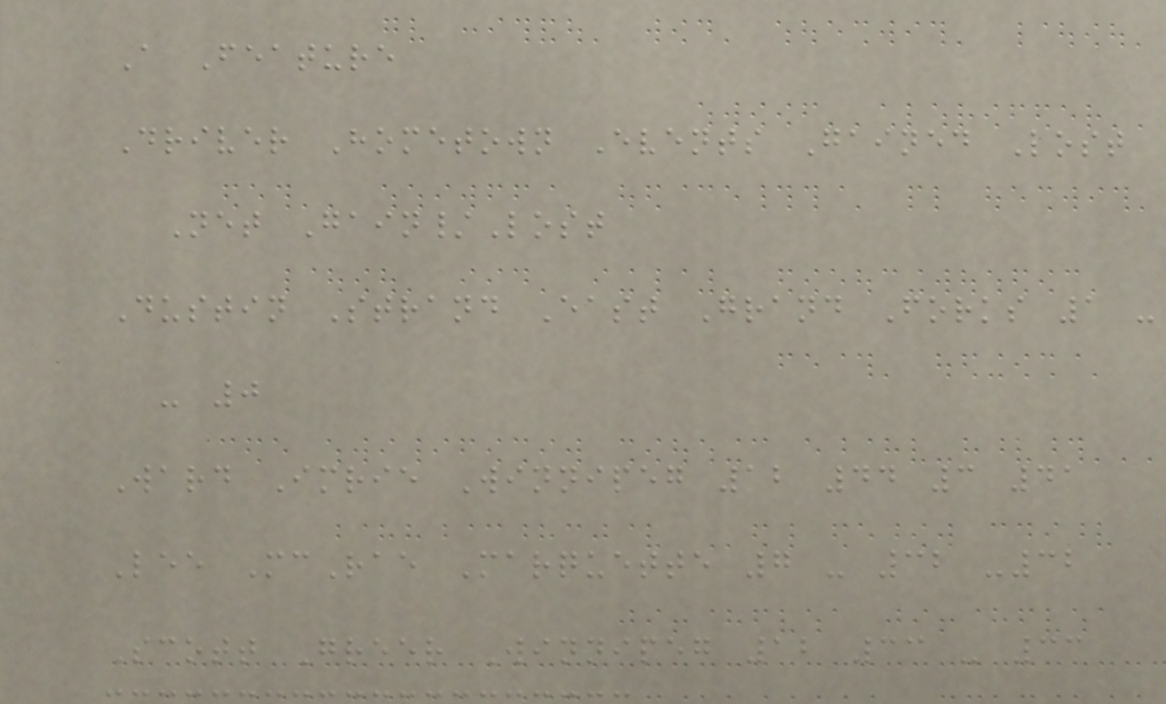A Feature
Driver Hometown Events Gained Lost
Net Gain/Lost
Dustin Strand East Grand Forks 1 -
- 0
Ward Imrie Winnipeg 12 44 3 41
Lee McRae Marquette 7 - 32 -32
Scott Greer Winnipeg 12 33 - 33
